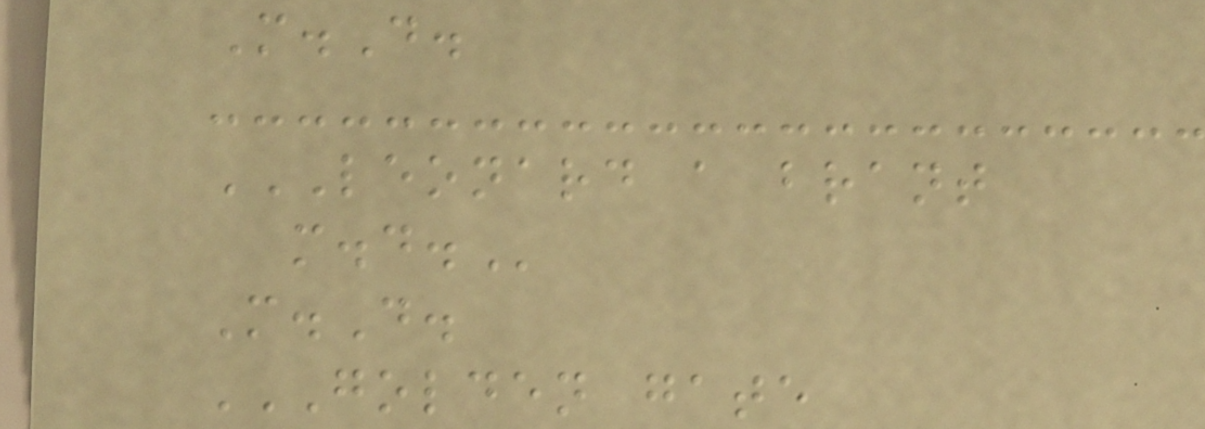M.D.
LEONARD A BRANT
M.D.
M.D.
GOLDEN GATE
